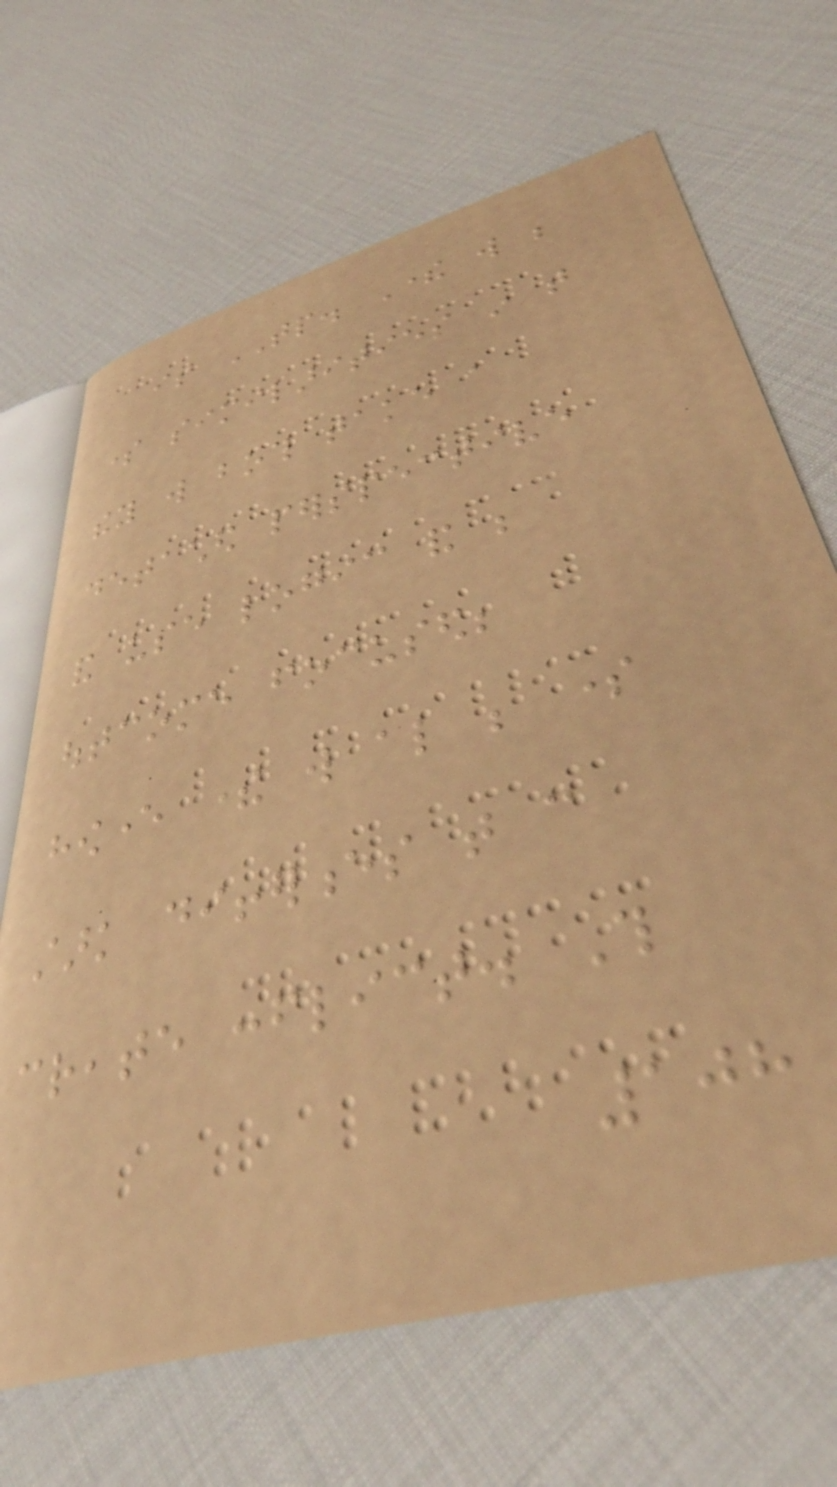is TP. There will be
some similarities in that
they will both take a
detached perspective
and use logic and be
outcome focused;
however there will also be some
stark differences that can
create conflict. This
108
